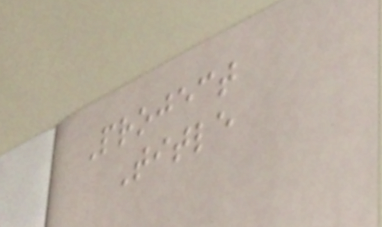Project
Title
